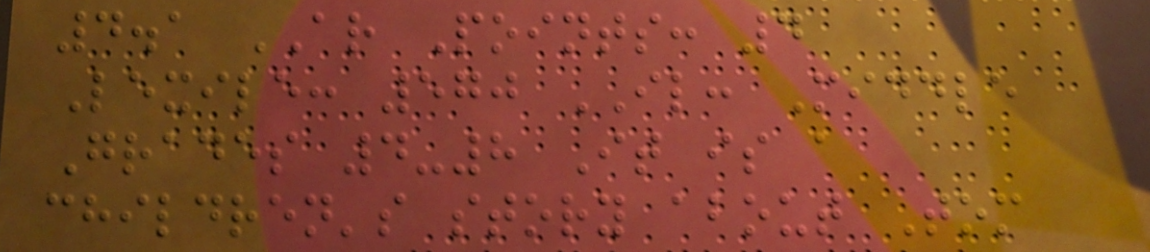4.1 AR Points: 4
Lexile: 570 IL: Middle
Grades 4-8 It is a
children's story about Tom
